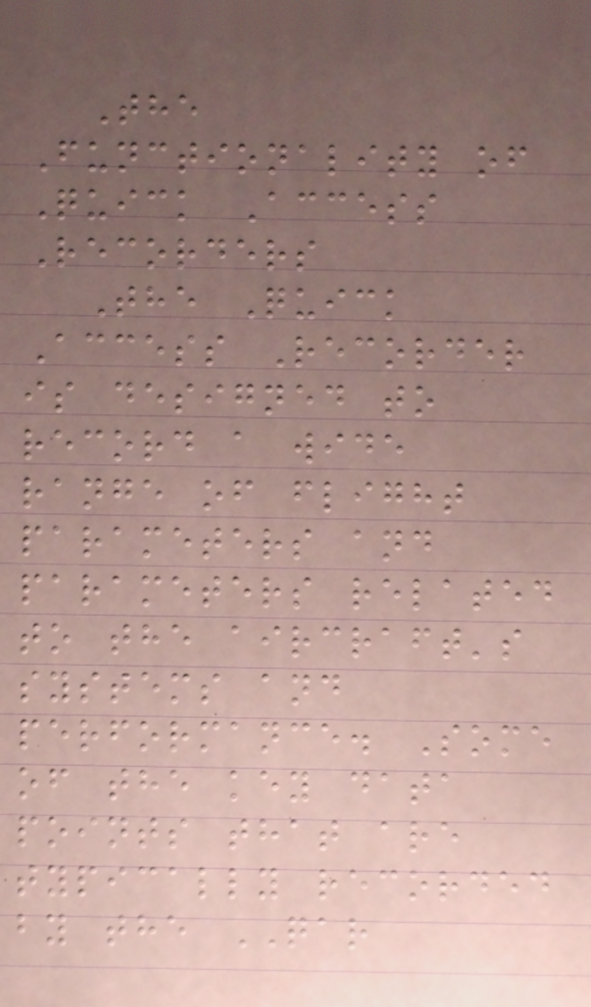The
Functionality of
Quick Access
Recorders
The Quick
Access Recorder
is designed to
record a wide
range of flight
parameters and
parameters related
to the aircraft's
systems and
performance. Some
of the key data
points that are
typically recorded
by the QAR
